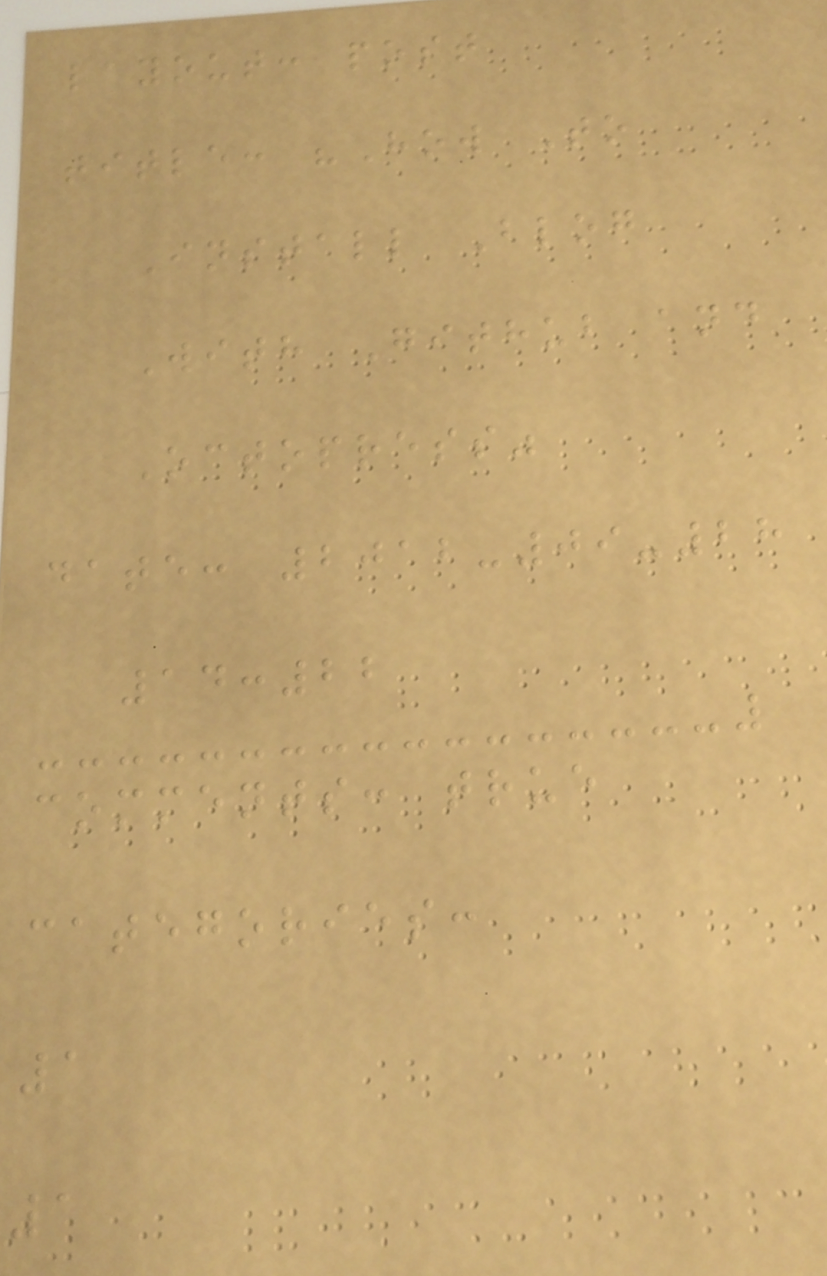layout: post
title: "How To
Install Blog
With Github and
Octopress"
date: 2012-09-28
14:22
comments: true
categories:
1
1
